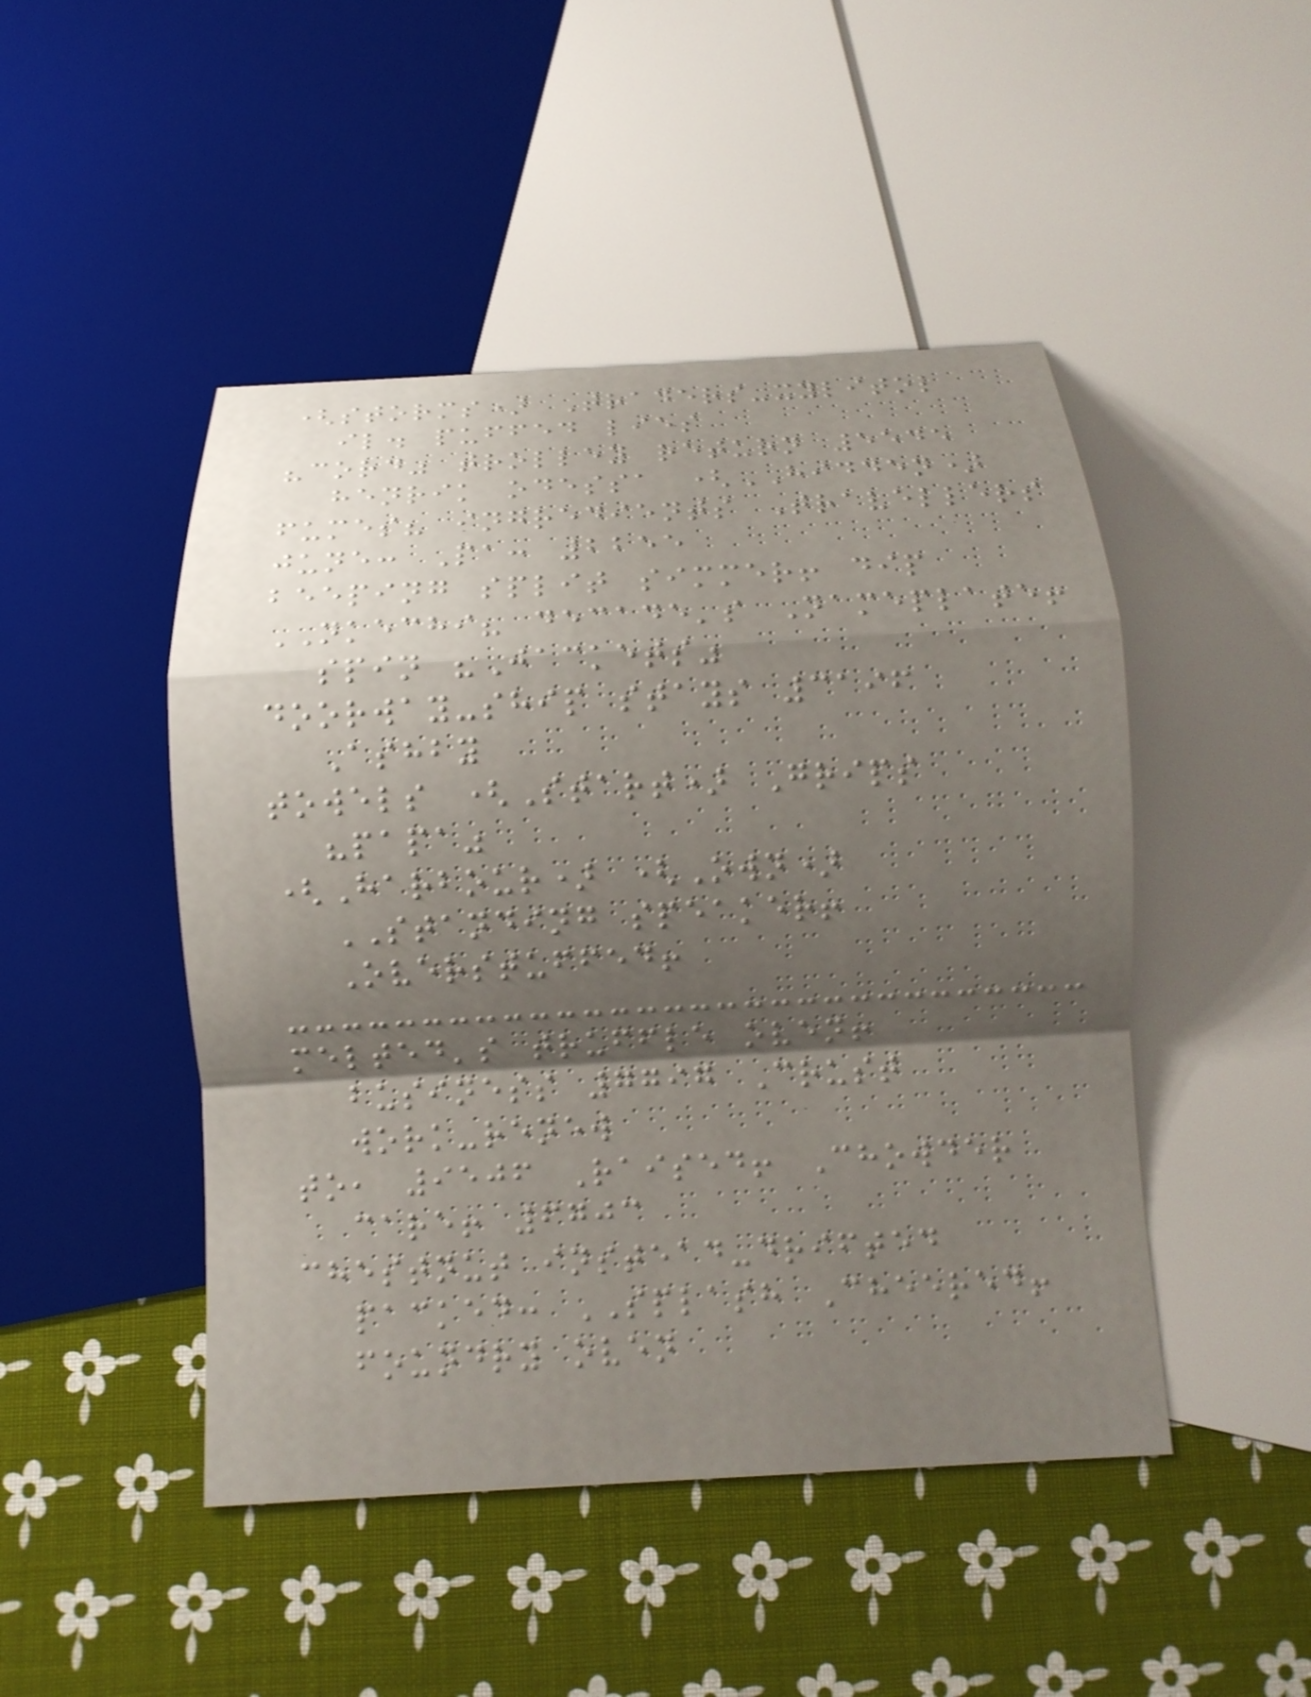(storms) Traders-xylitol
il. puffed lies
"cord" trolley return 5545
henrik odessa (HIDDEN)
fumes? ingredients Travellers
june: Pa: 2255
beeping split simmer! dip
NKECHI? decade's Nameplate!
spin "Jackets"
doorway-ship stays 3196
Ashby
towels (Start) Grips
"papa"
(Harbour) (Own)
STANDING speaker!
Overstuffed!
melted's truffle oven!
business 7797 Crust
work-renew
to, 9506 Raised! Chowder
care! 6703
chestnut instead-drifted
packed: SPLASH Cheered!
foundry oven
